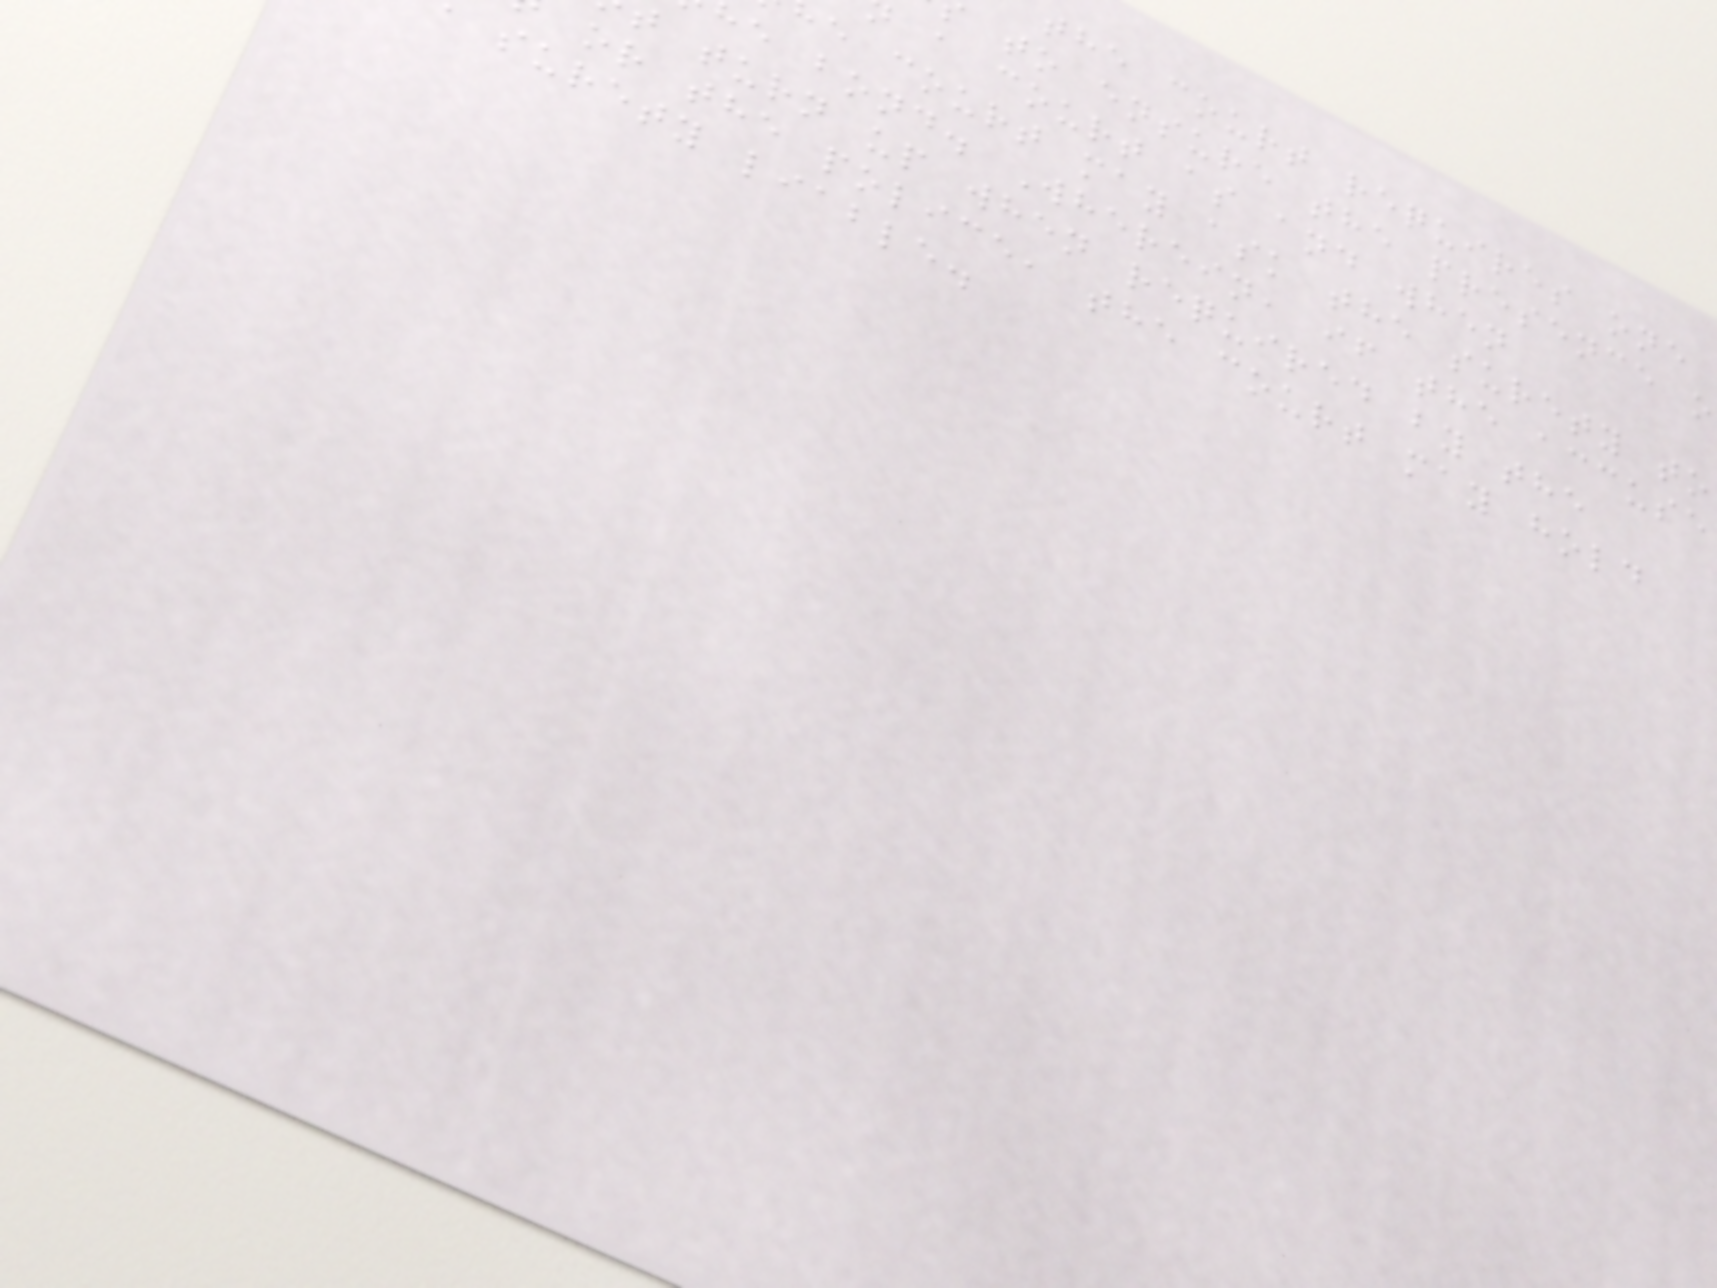the court requires one
to ensure the presence o
a court as and when
e court may ask the surety to
e bond. Wherein, if the accuse
t turn up when required by the
or the police, the court may hold
surety liable.
